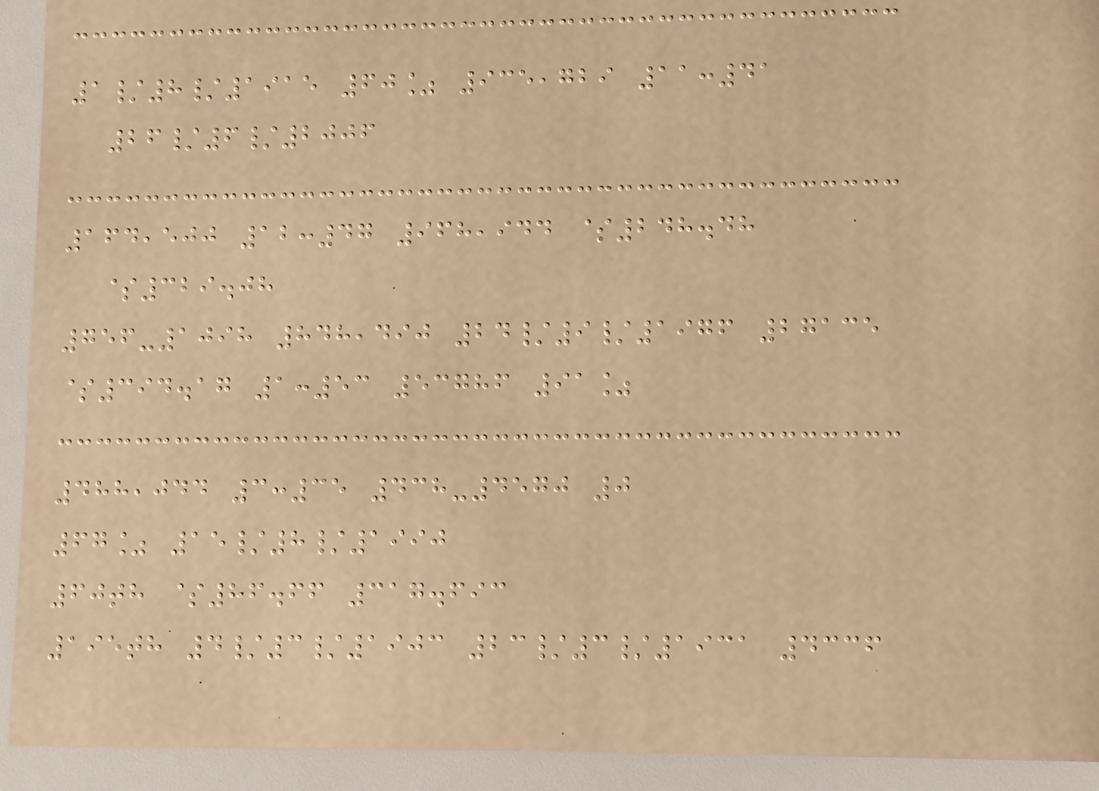1/8/1915 60% 935,729 11:41
26/6/2006
164,500 12:47 968,944 $248.48
$329.08
756-1098 848,490 24/9/1976 27135
$394.17 1:53 53786 91%
488,044 3:35 438-4570 0
67% 15/8/1990
60th $86.66 317.693
195th 4/3/1903 23/3/1931 4336
